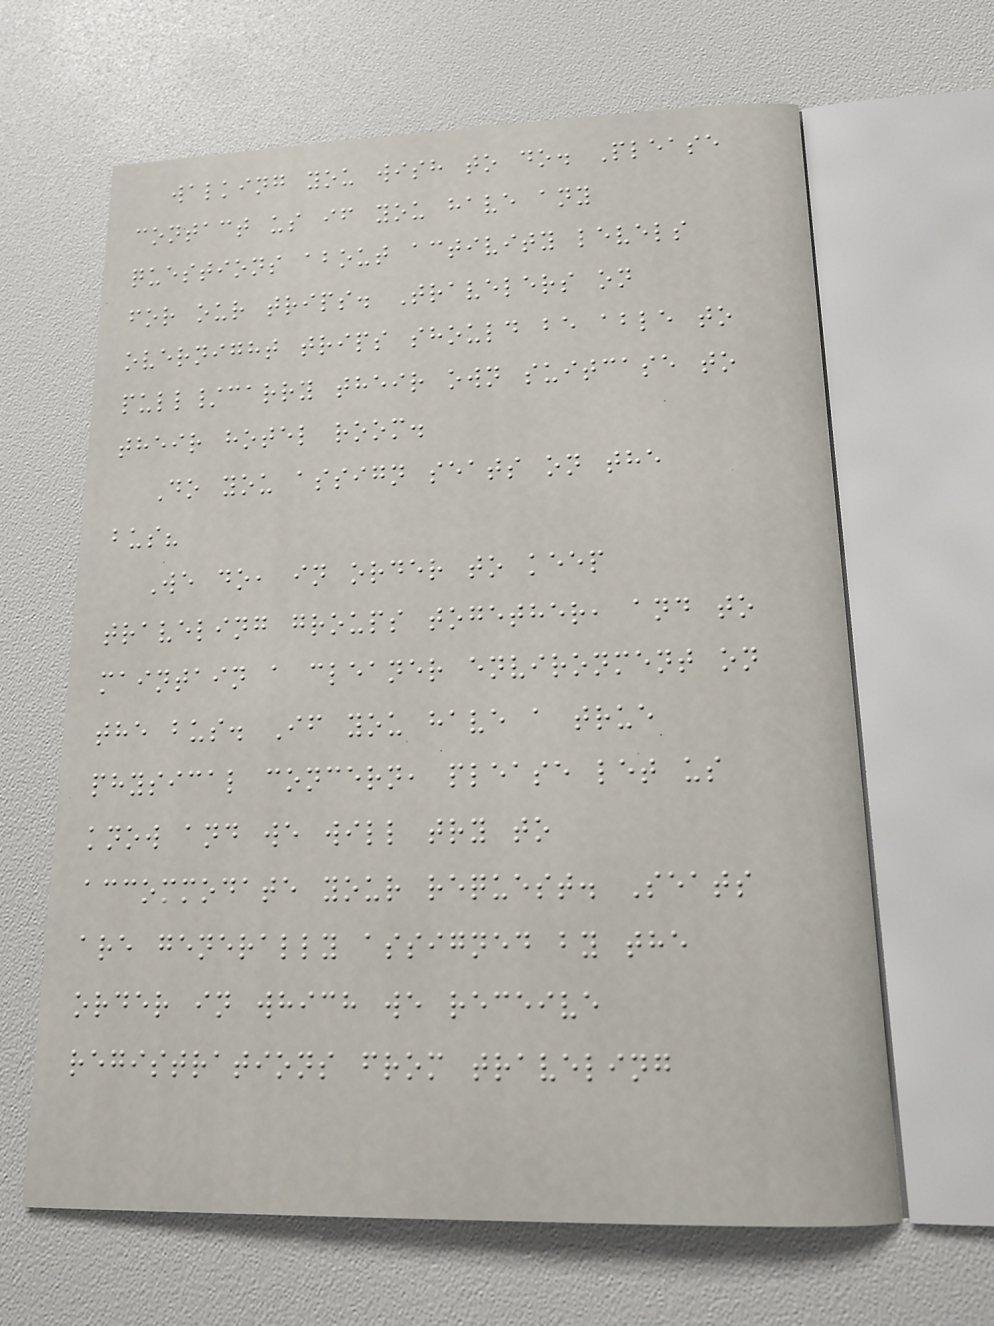walking you wish to do. Please
contact us if you have any
questions about activity levels
for our trips. Travelers on
overnight trips should be able to
pull/carry their own suitcase to
their hotel room.
Do you assign seats on the
bus?
We do, in order to keep
traveling groups together, and to
maintain a cleaner environment on
the bus. If you have a true
physical concern, please let us
know and we will try to
accommodate your request. Seats
are generally assigned by the
order in which we receive
registrations from traveling
